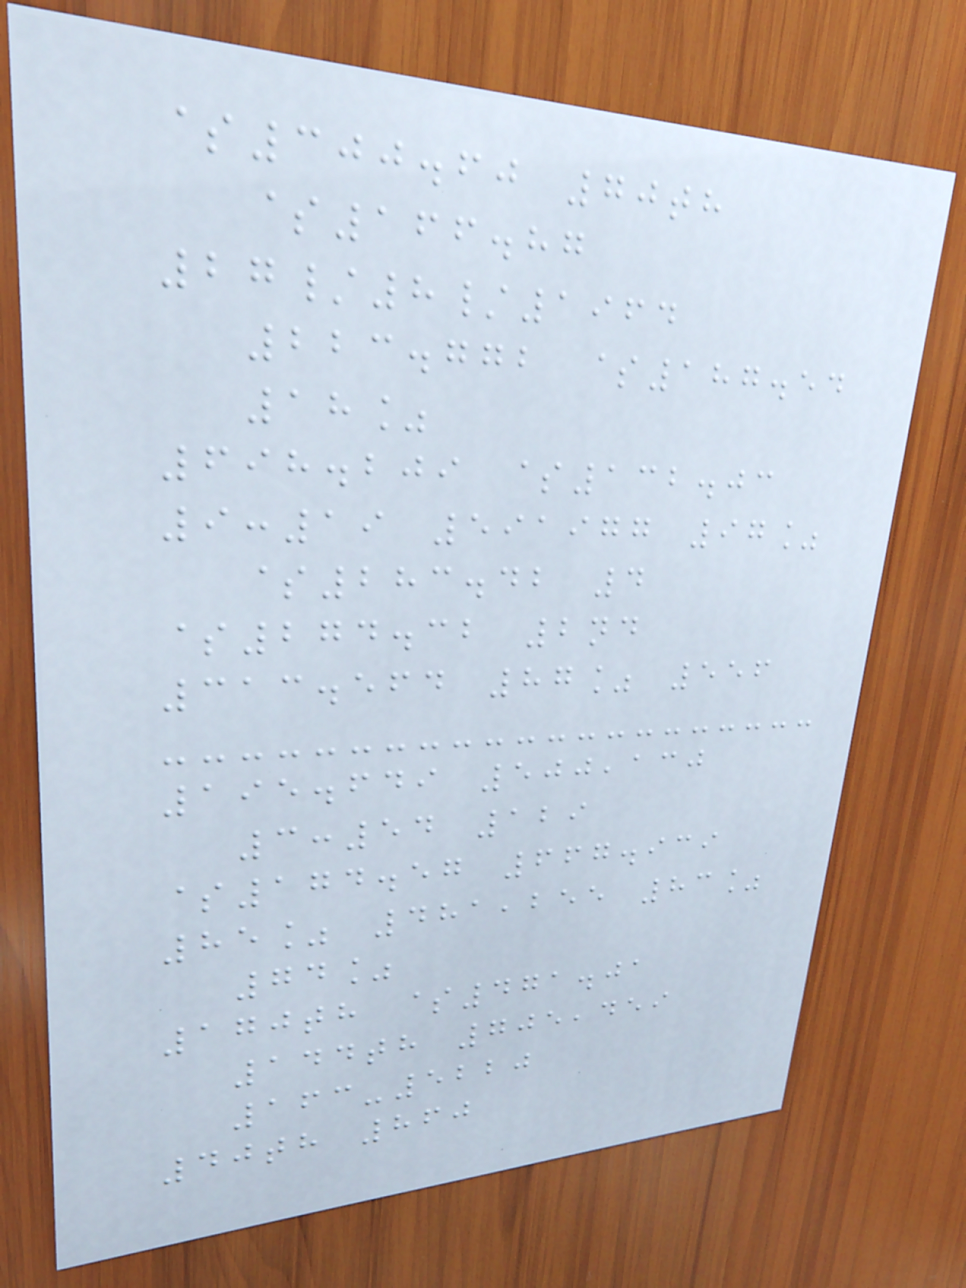$300.60 70th
$166.87
27/8/1964
223.772 $187.54
18%
698.209 $132.03
9:19 591977 97%
$283.42 4
$274.32 2nd
313.564 87% 556
195.649 500,130
3:54 129
$174.57 667.939
85% 481,255 83%
74%
170th $471.01
144th 705,459
163-5220
40th 860
